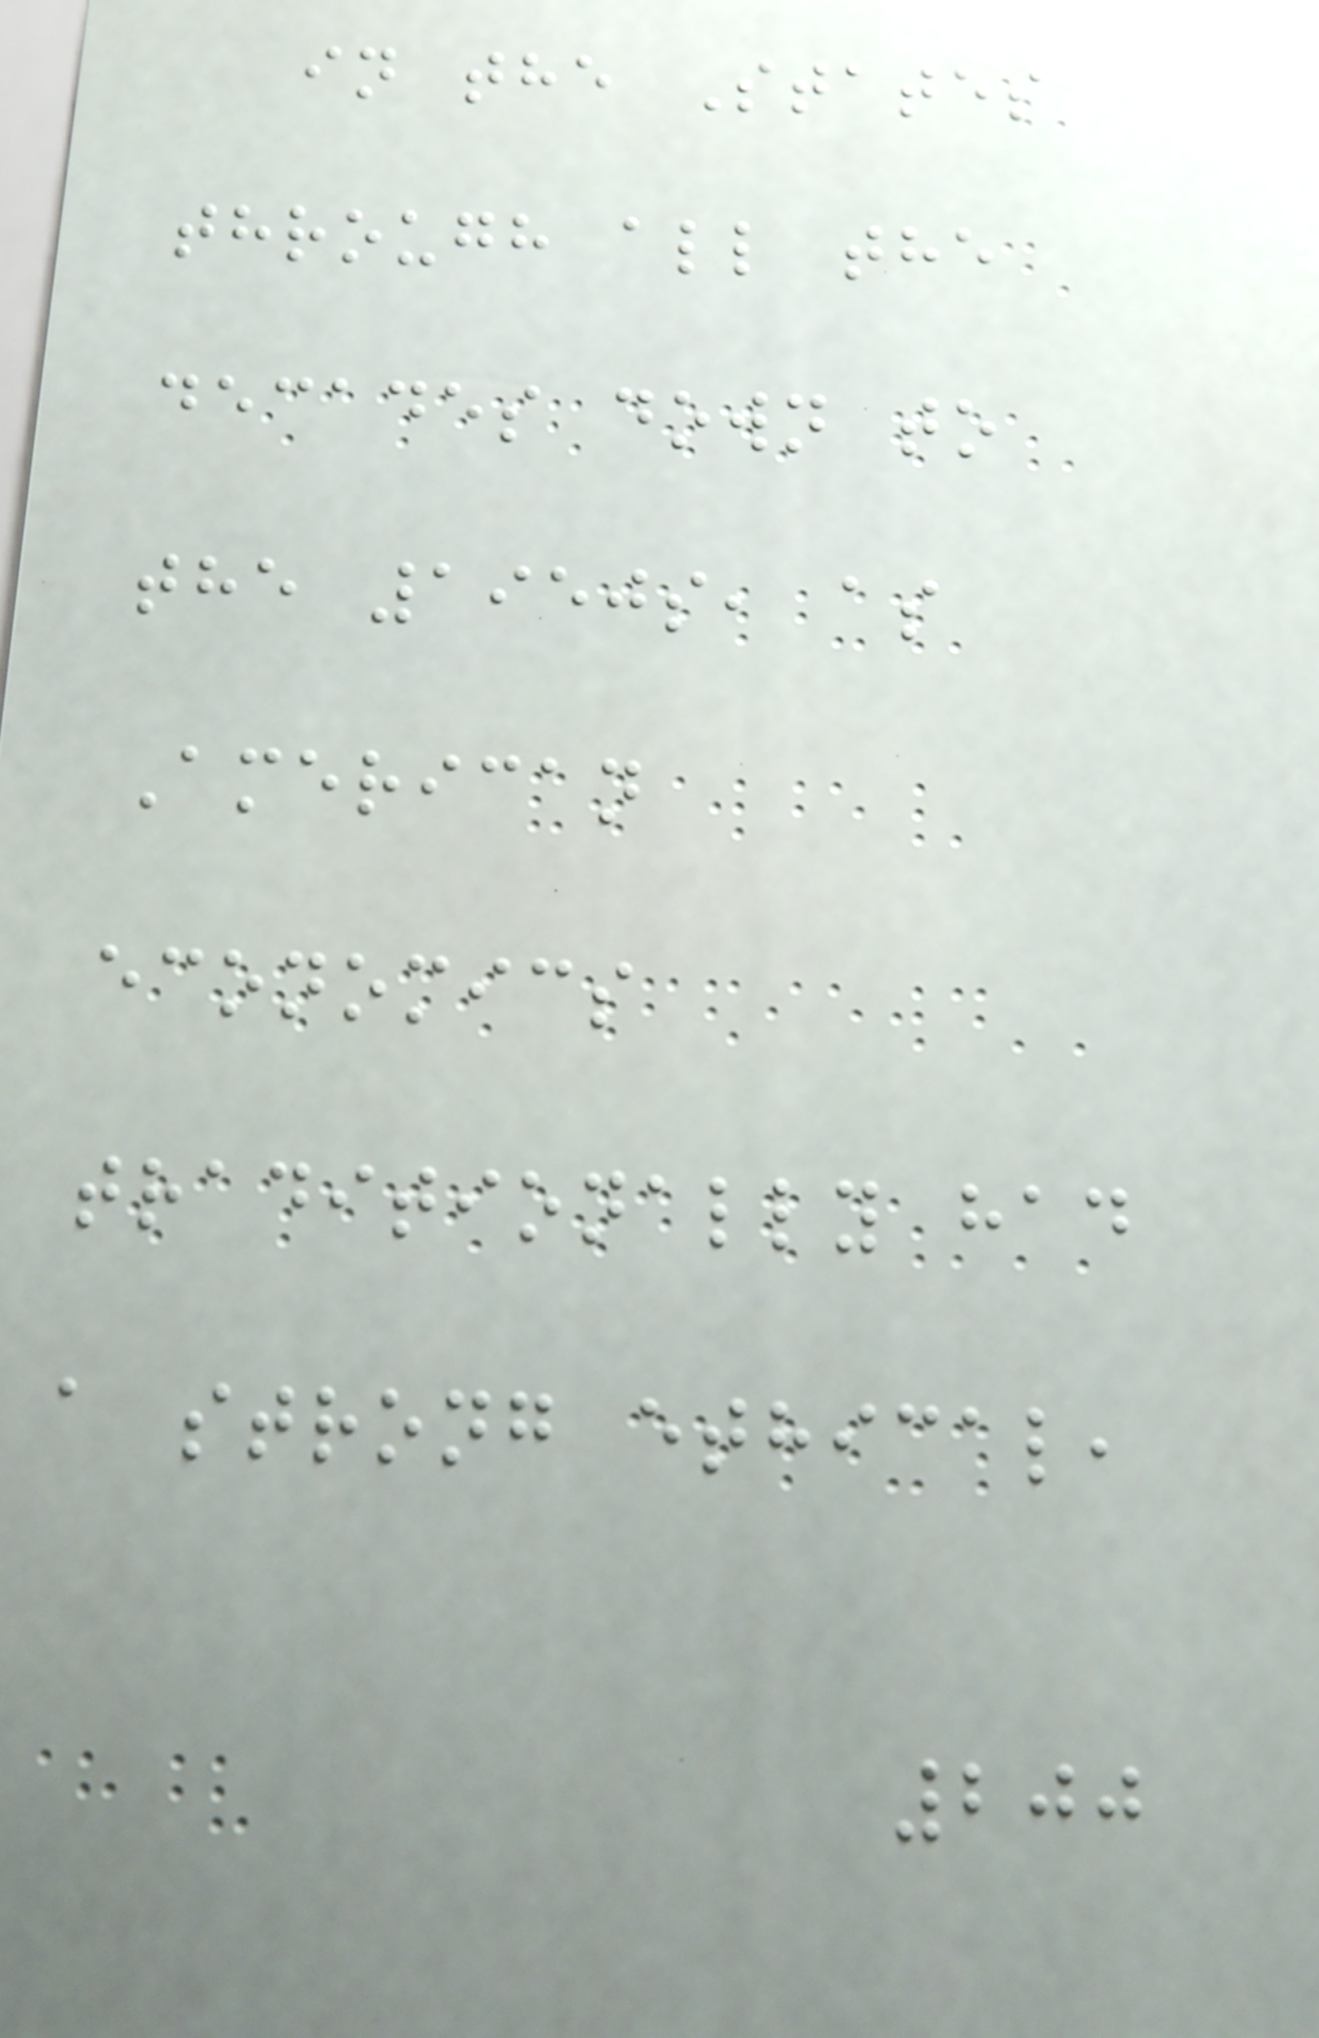in the States
through all the
decades down to
the 1950s, as
American
economics
traditionally had
a strong ethical,
200
